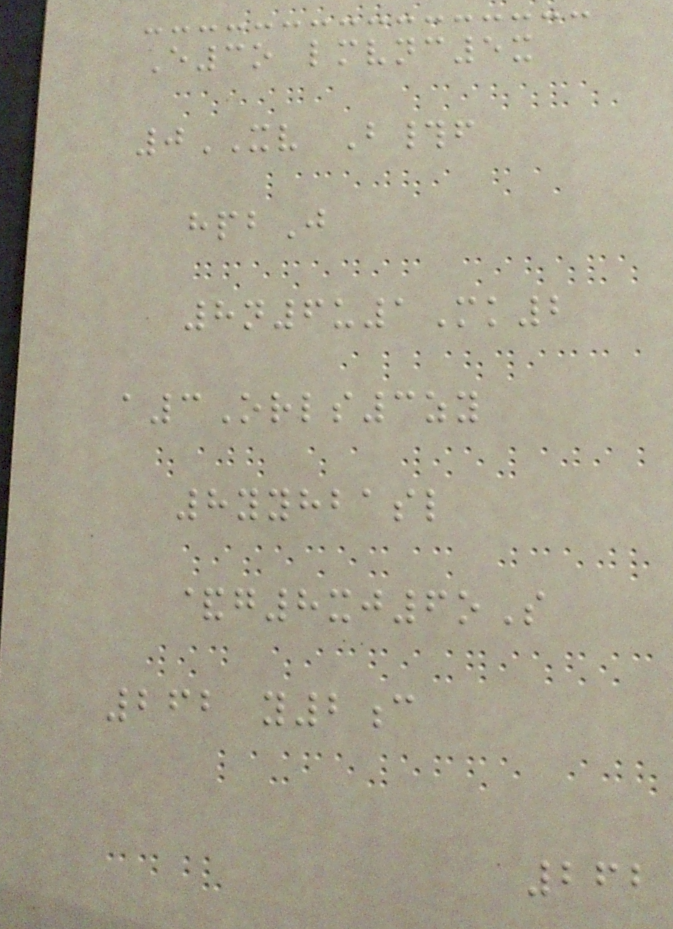E3o lmvnc5x
0XV B#f
hpbJ
8n6u1Mk2
a3Orls3zy
8yyhbasl
&g8xj6oS
262 y2c
262
